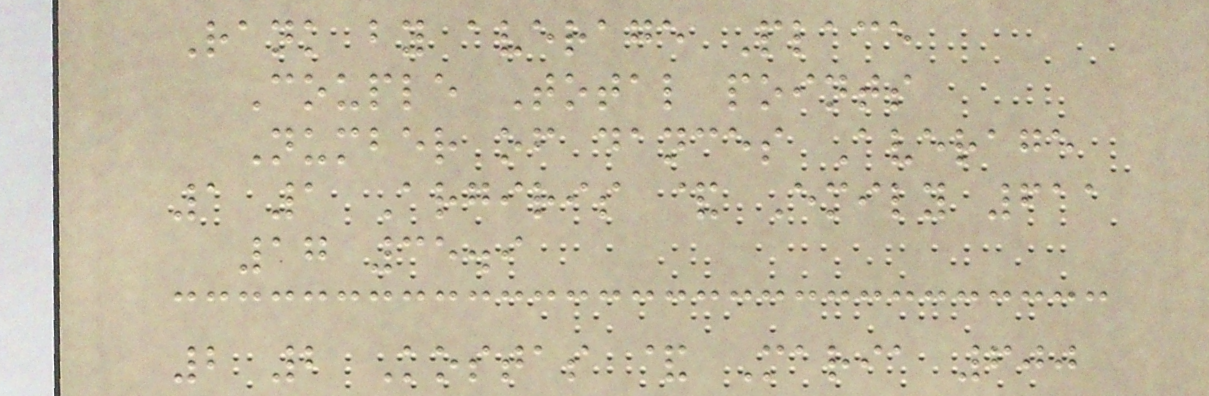Rank by average Place
Couple Total points
Number of dances Average
1 1 Argiris & Emily 611
17 35.9
2 2 Kostas & Maria 600
